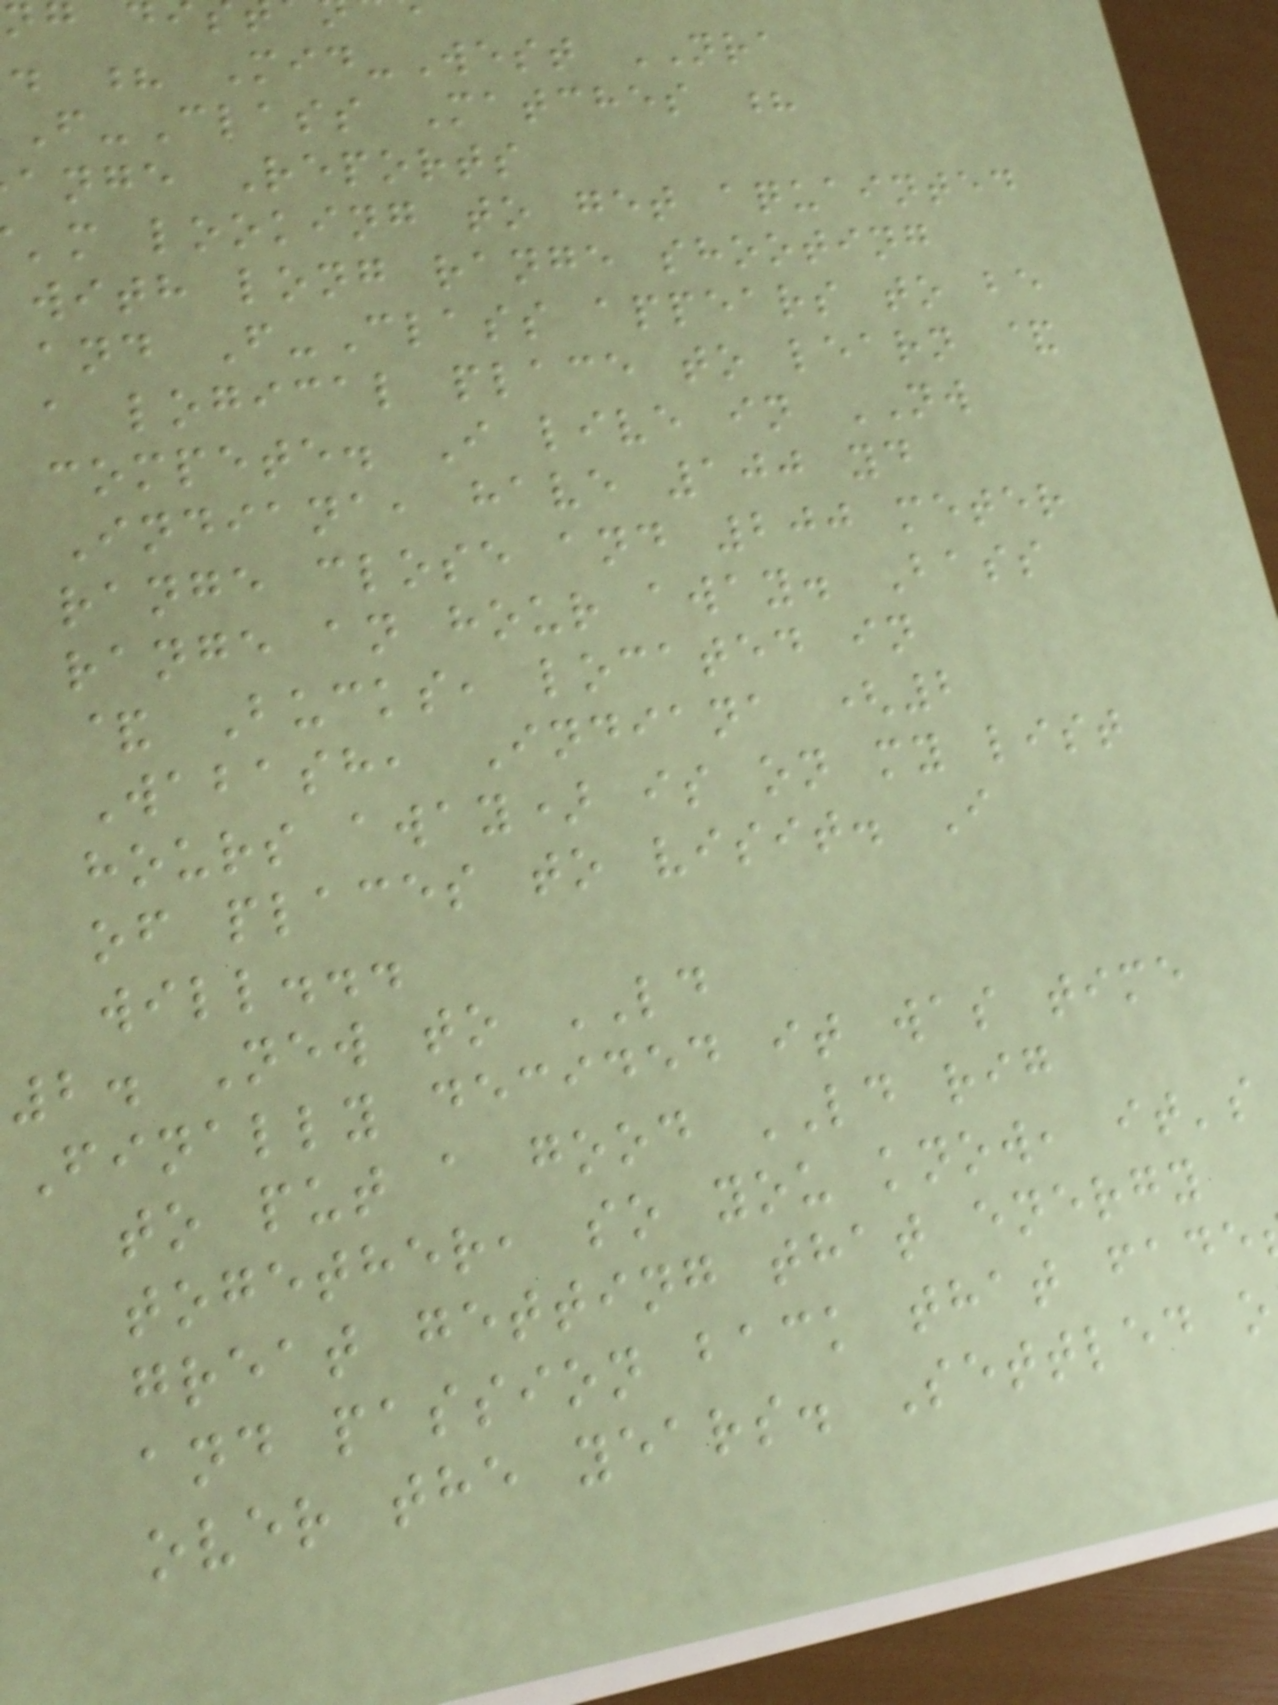. ? Mid-West NRA
F-Class Matches ?
ange Reports
'm looking to get aquainted
with long range shooting
and F-Class appears to be
a logical place to learn &
compete. I live in NW
Indiana, have 100 yd
range close and 200 meter
range an hour away. Bass
& Bucks, located in
Wabash, Indiana (2
hours away) is on my list
of places to visit. I
will...
2. New to LD
Finally decided it was time
to put a good LD rig
together, so you know, it's
great getting that energy
and passion back that fade
over the years. Settled o
